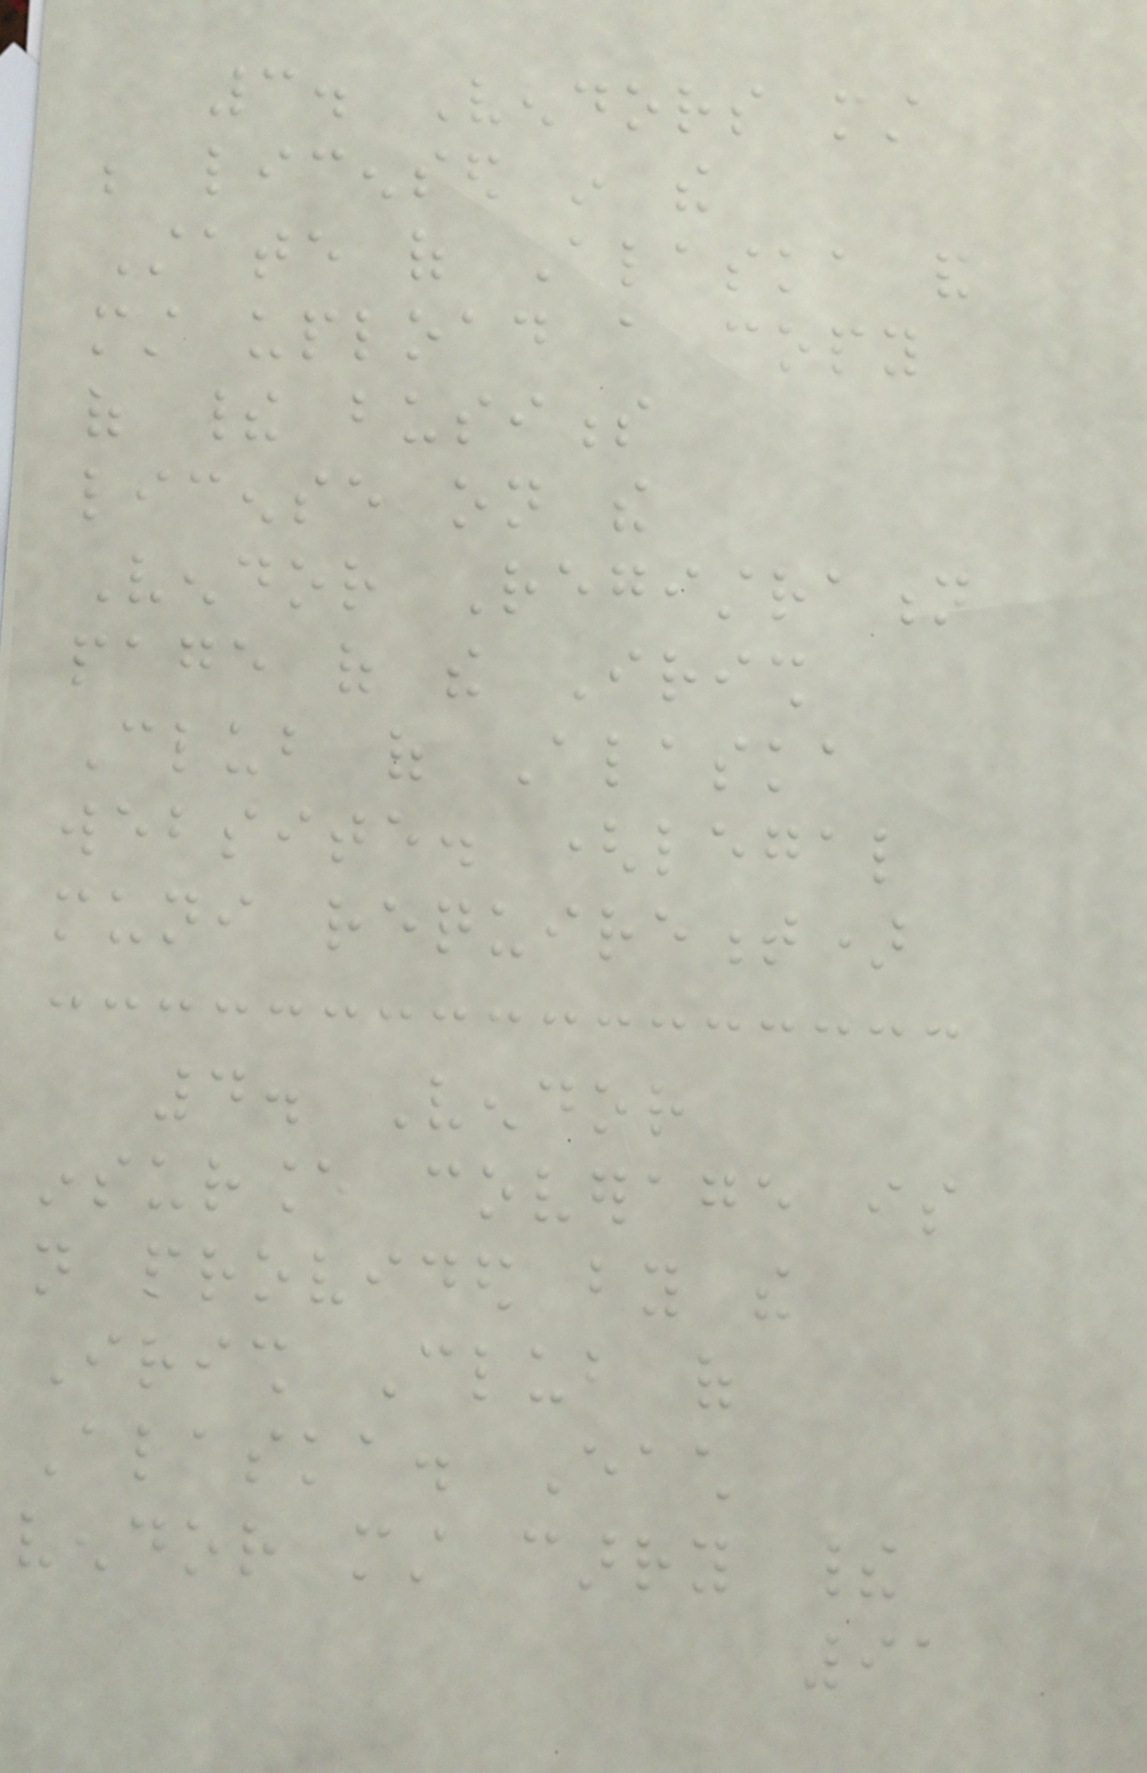3. Vendors must
be licensed in the
State of Alaska and
must upload a copy
of their business
license on the
Vendor Registration
page of the Irish
Club of Alaska
website. (legal
muni requirement)
4. Vendor
insurance coverage is
not provided by the
Irish Club of
Alaska. Each
vendor must carry their
91
